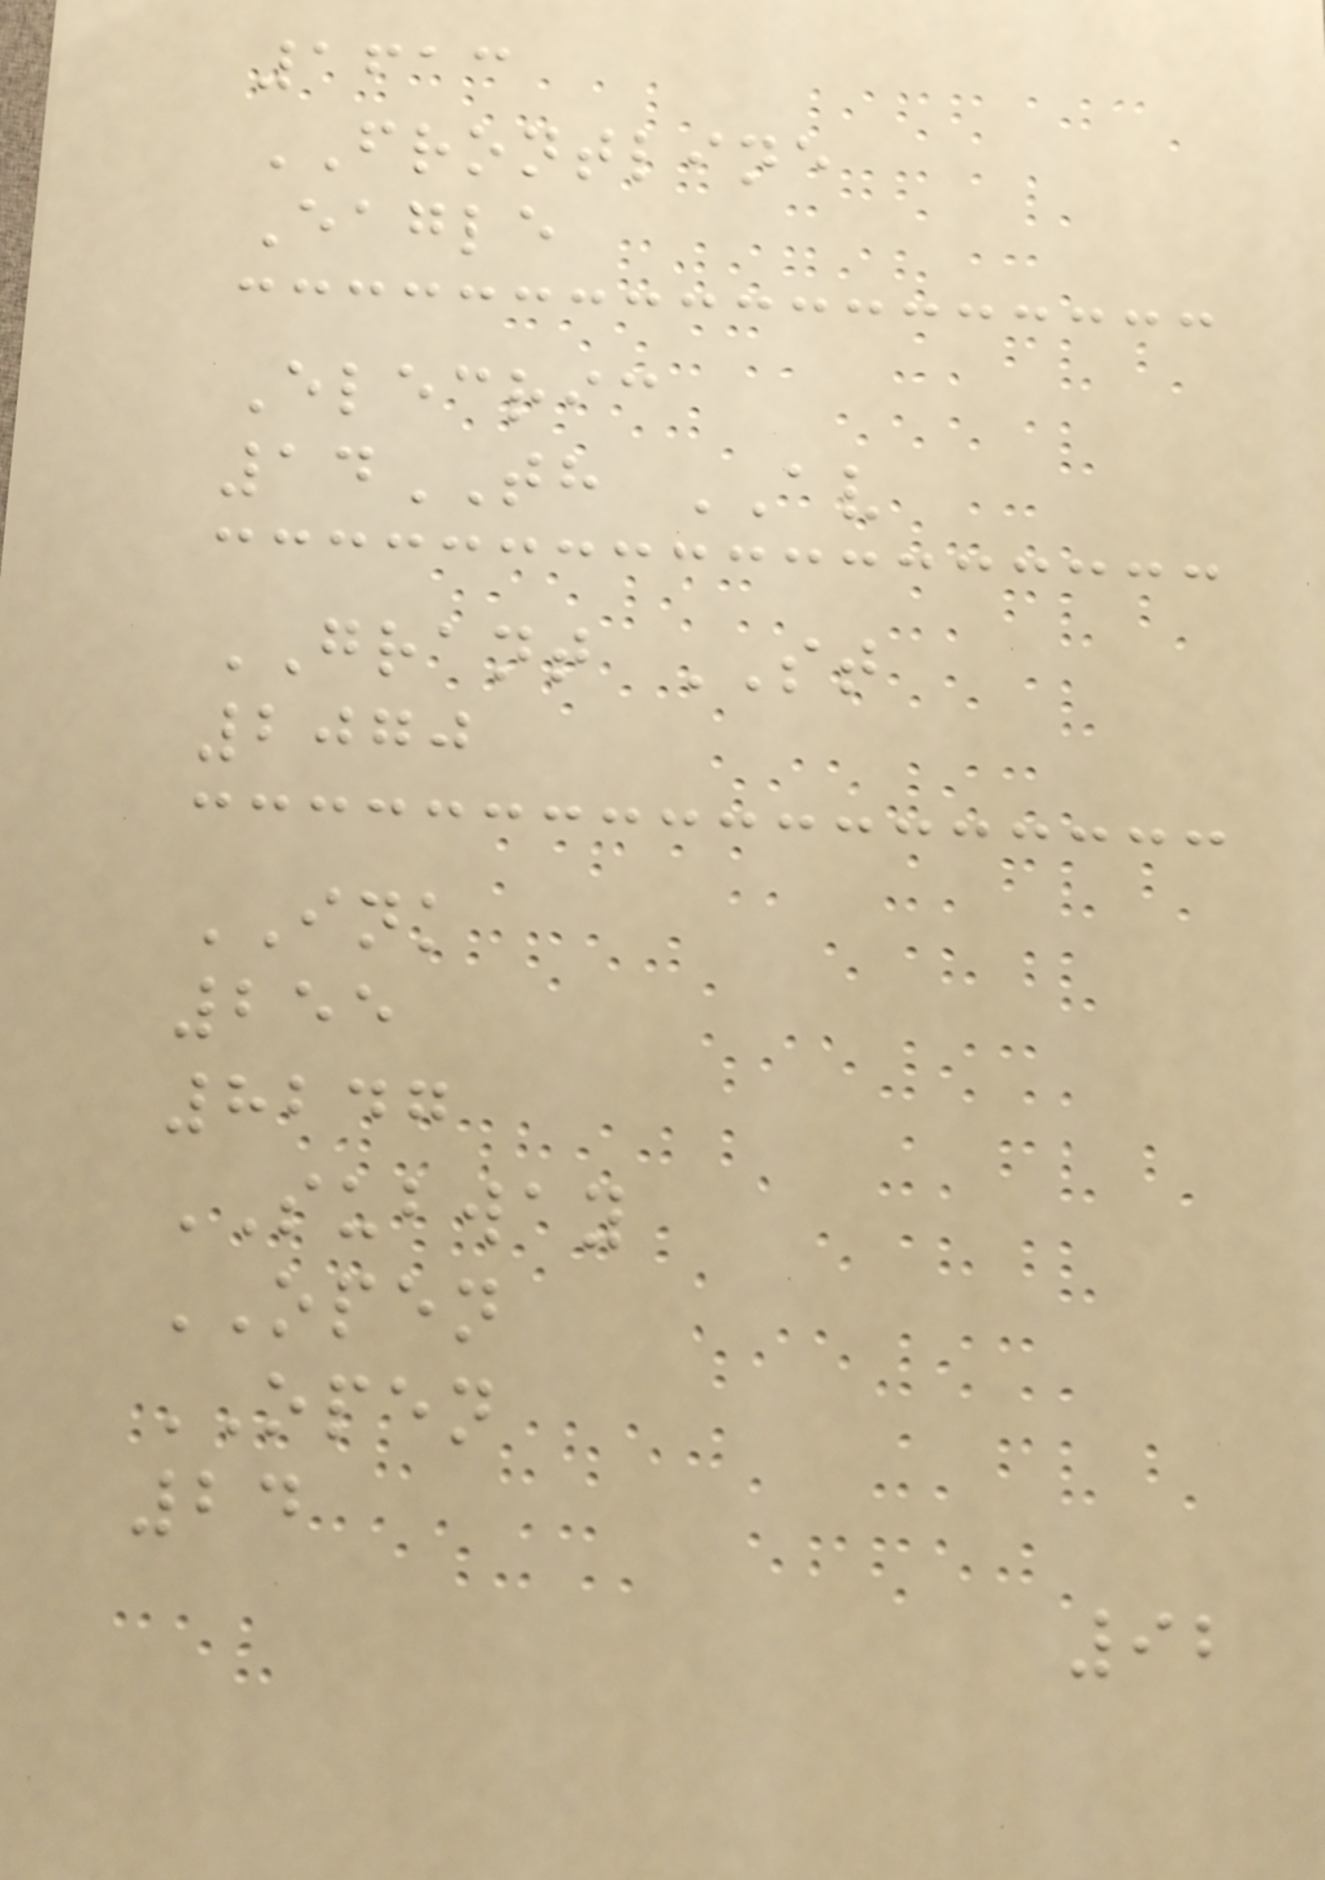1613
FRONTLINE
Eagle
Elecric
14TH AV
GRANT ST
2070
INK
255
8247
SUBWAY
OPEN
OPEN
24
92
